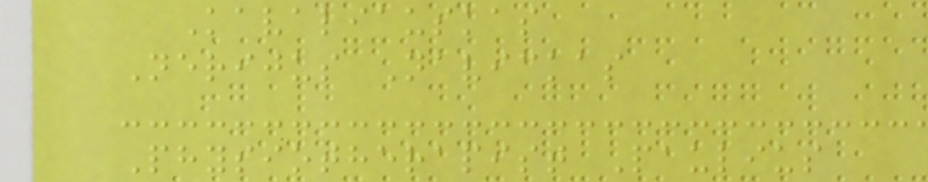Kavaliauskas
Nerijus Navickas
Physiotherapist Paulius
